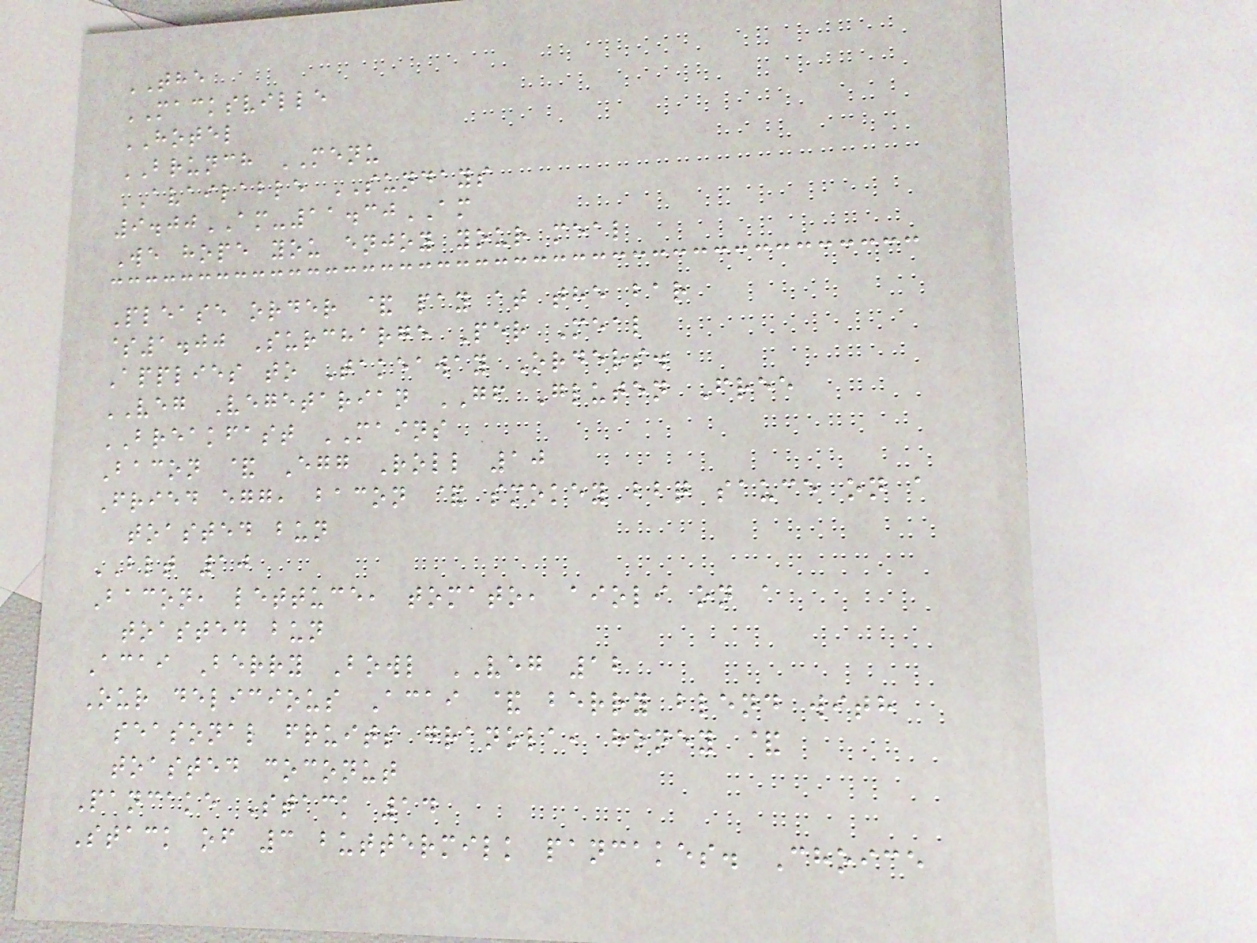THE
MACKSVILLE
HOTEL
BRUNCH MENU
AVAILABLE SUNDAYS
9.00AM-11.30AM
We hope you enjoy your meal
Please order & pay at the bar
$1.00 Surcharge Per Meal
Applies to Takeaway Orders.
VEG Vegetarian GF Gluten Free
BREAKFAST MAINS
Bacon & Egg Roll 10
Fried egg, bacon & smokey bbq sauce on a
toasted bun
BLT 10
Bacon, lettuce, tomato, aioli on a
toasted bun
Acai Berry Bowl VEG 12
Our delicious Acai & berry blend with
seasonal fruits granola, honey &
toasted coconut
Pancake Stack 14
Stack of 3 buttermilk pancakes. Choice
